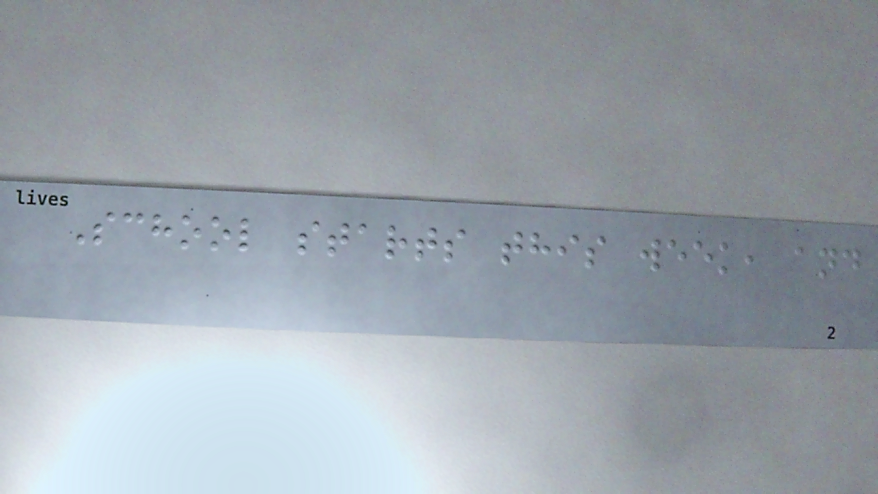School starts this week, and
